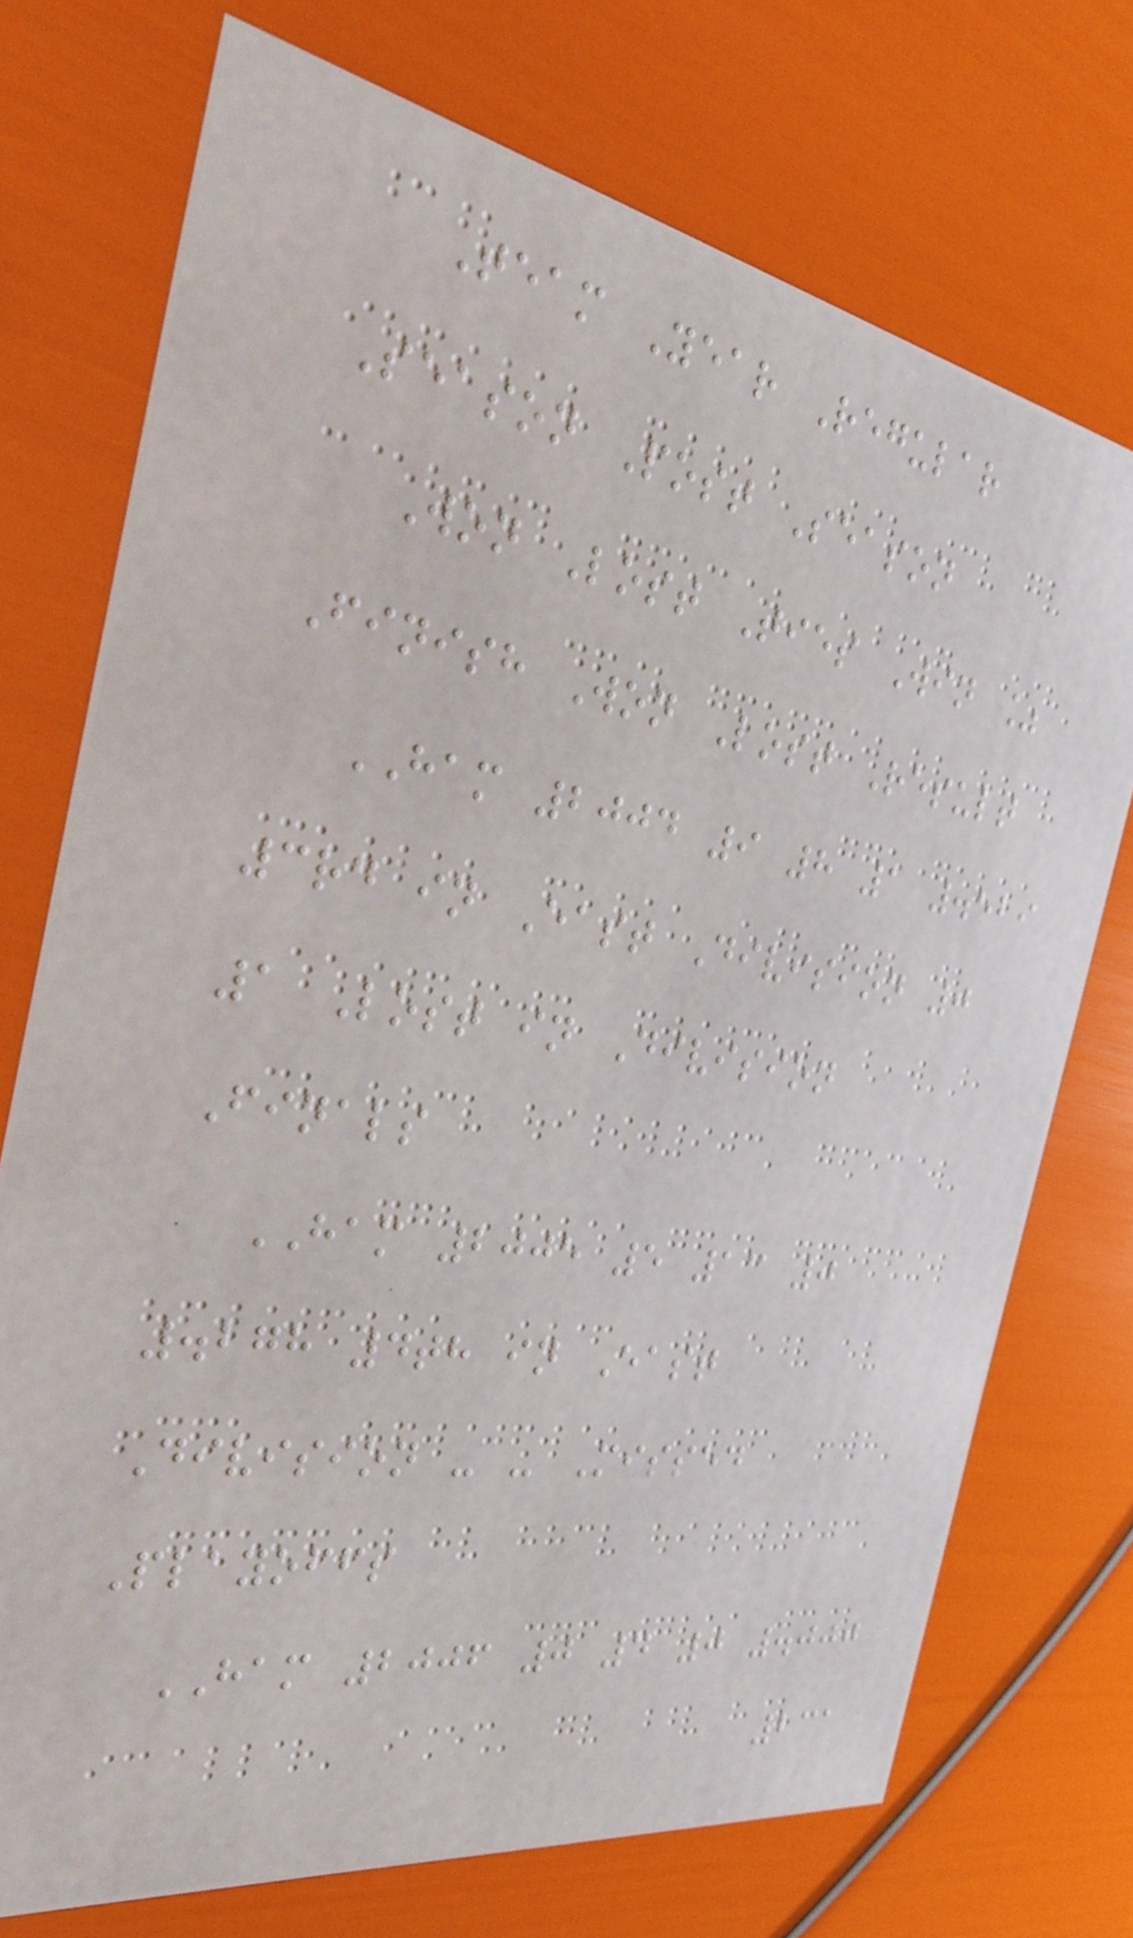Team Year Regular
Season Post Season
Won Lost Ties Win %
Finish Won Lost Result
HAM 2004 9 8 1 .529
3rd in East Division 0
1 Lost in Division
Finals
HAM 2005 5 13 0
.278 4th in East
Division - - Missed
Playoffs
HAM 2006 0 4 0 .000
231
